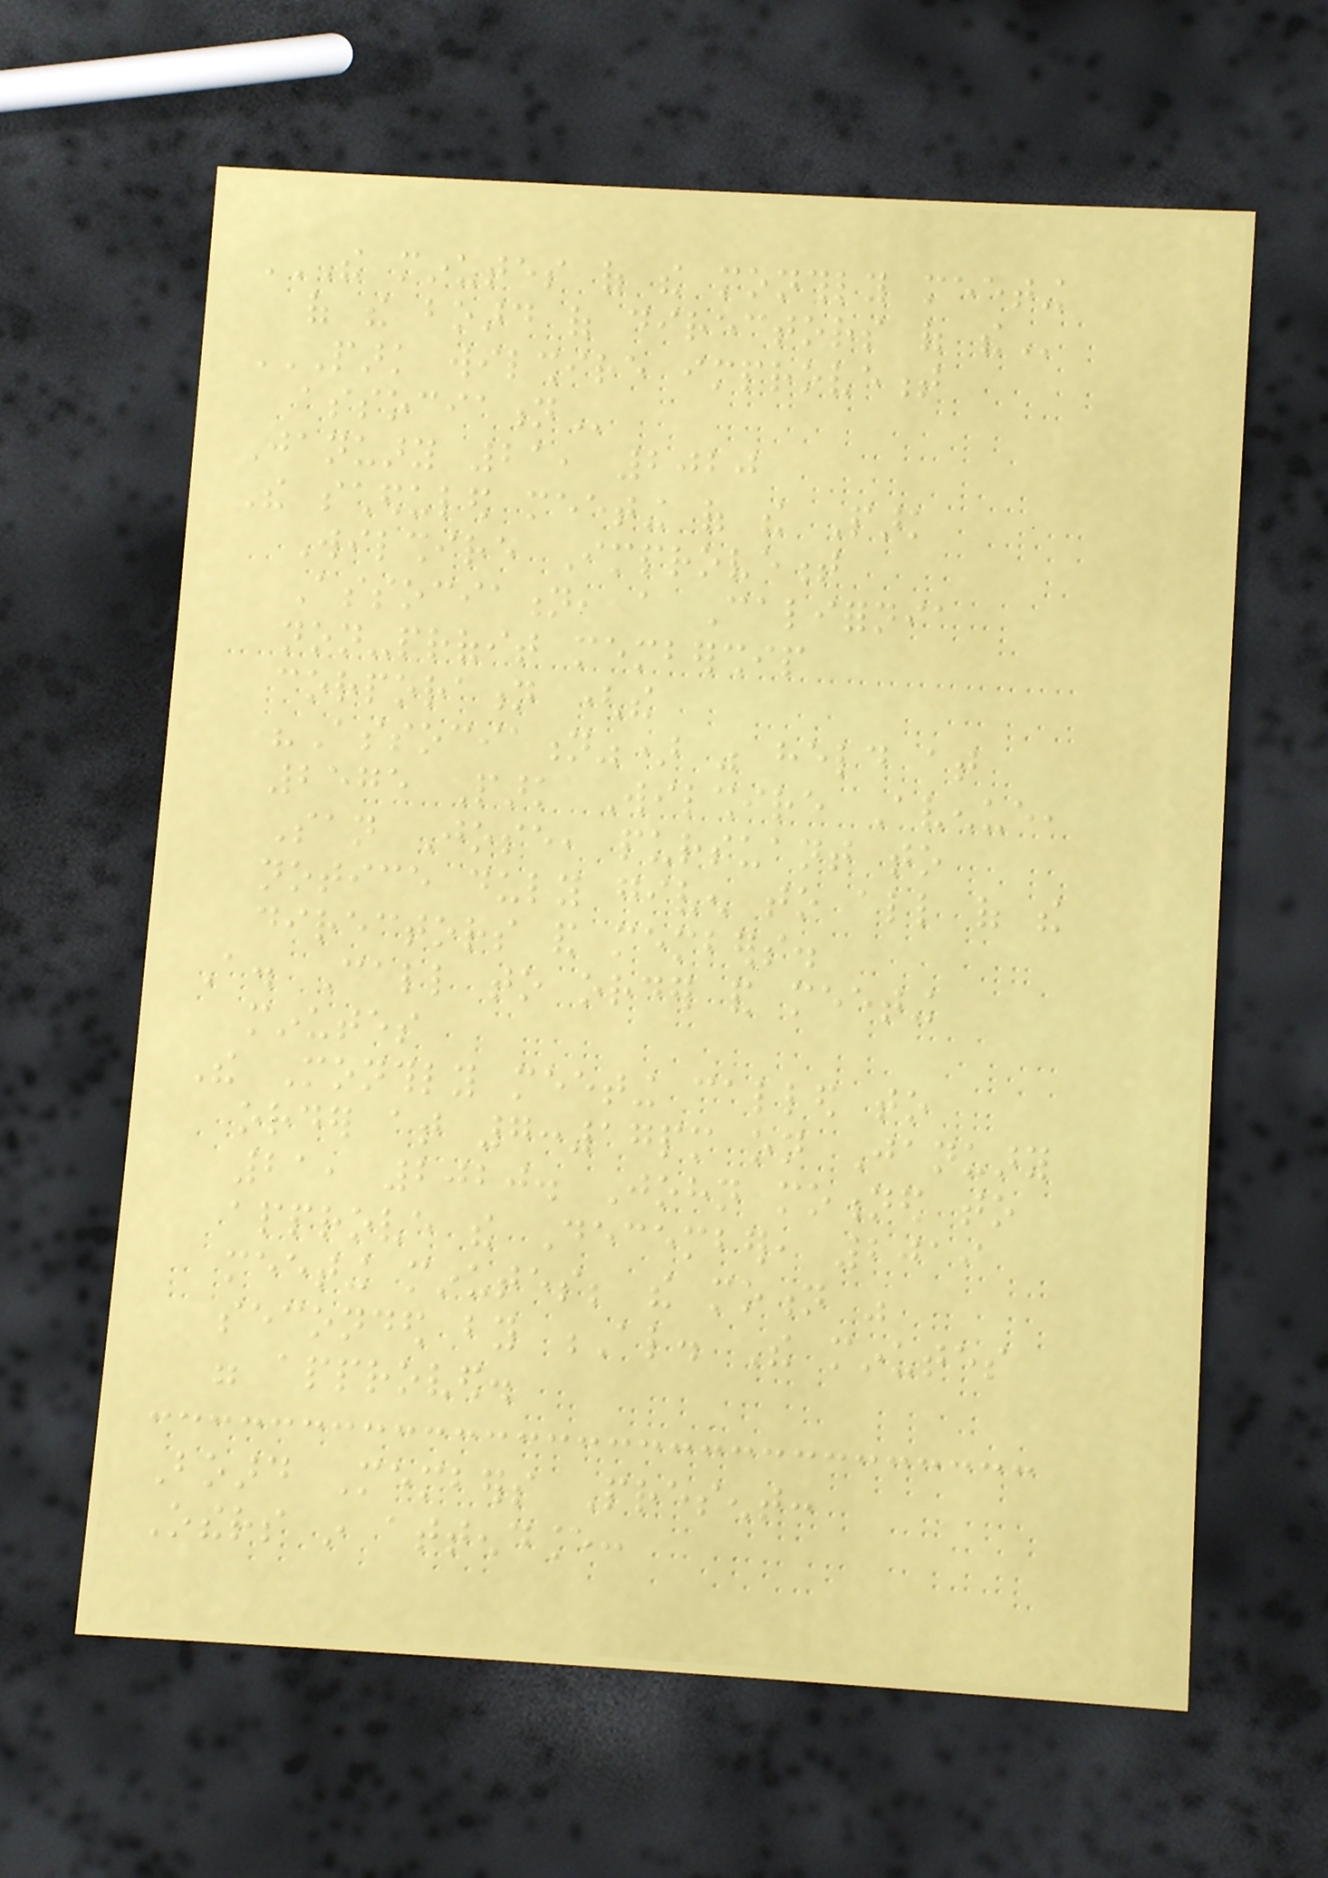THE MINUTES OF THE MONTHLY MEETING
OF THE BOARD OF DIRECTORS OF THE
PARK WILSHIRE IMPROVEMENT
ASSOCIATION
January 21, 2020
The scheduled meeting of the Park
Wilshire Improvement
Association, a California
non-profit membership
corporation (the
"Association") was held at
2575 Park Wilshire Avenue,
San Jose, pursuant to
notice duly given to all of the
directors and members.
A. Call to order and meeting
minutes
The Monthly meeting called to
order at 7:17pm on January
21, 2020. John motioned to
approve the December, 2019
meeting minutes; the motion was
seconded by Al. The minutes
were approved.
Board Members Present:
Others in attendance:
